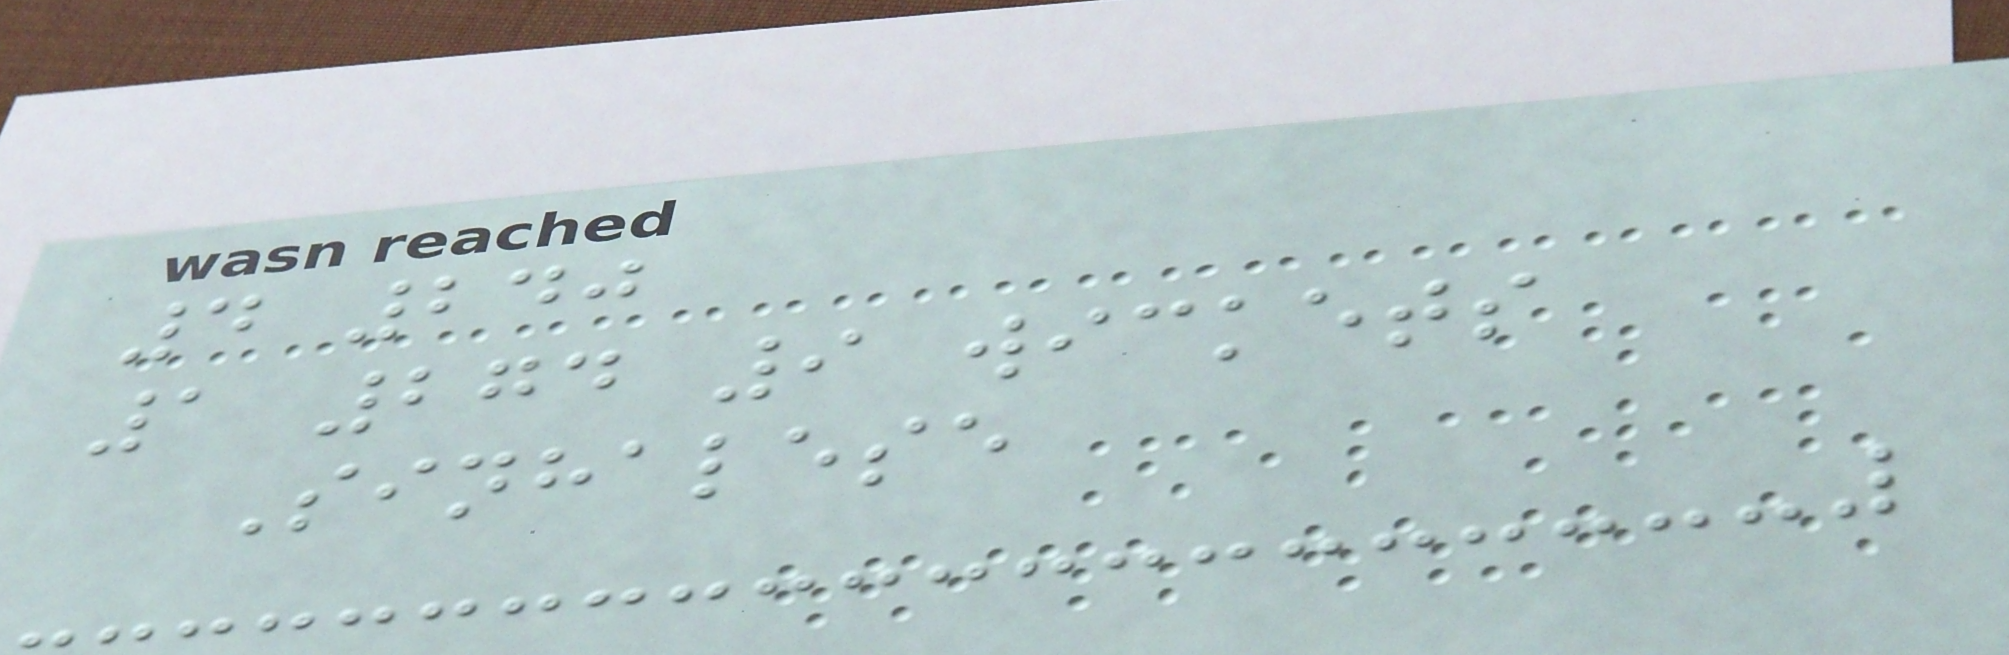4 240
1 274 9 wickets
Sinhalese
